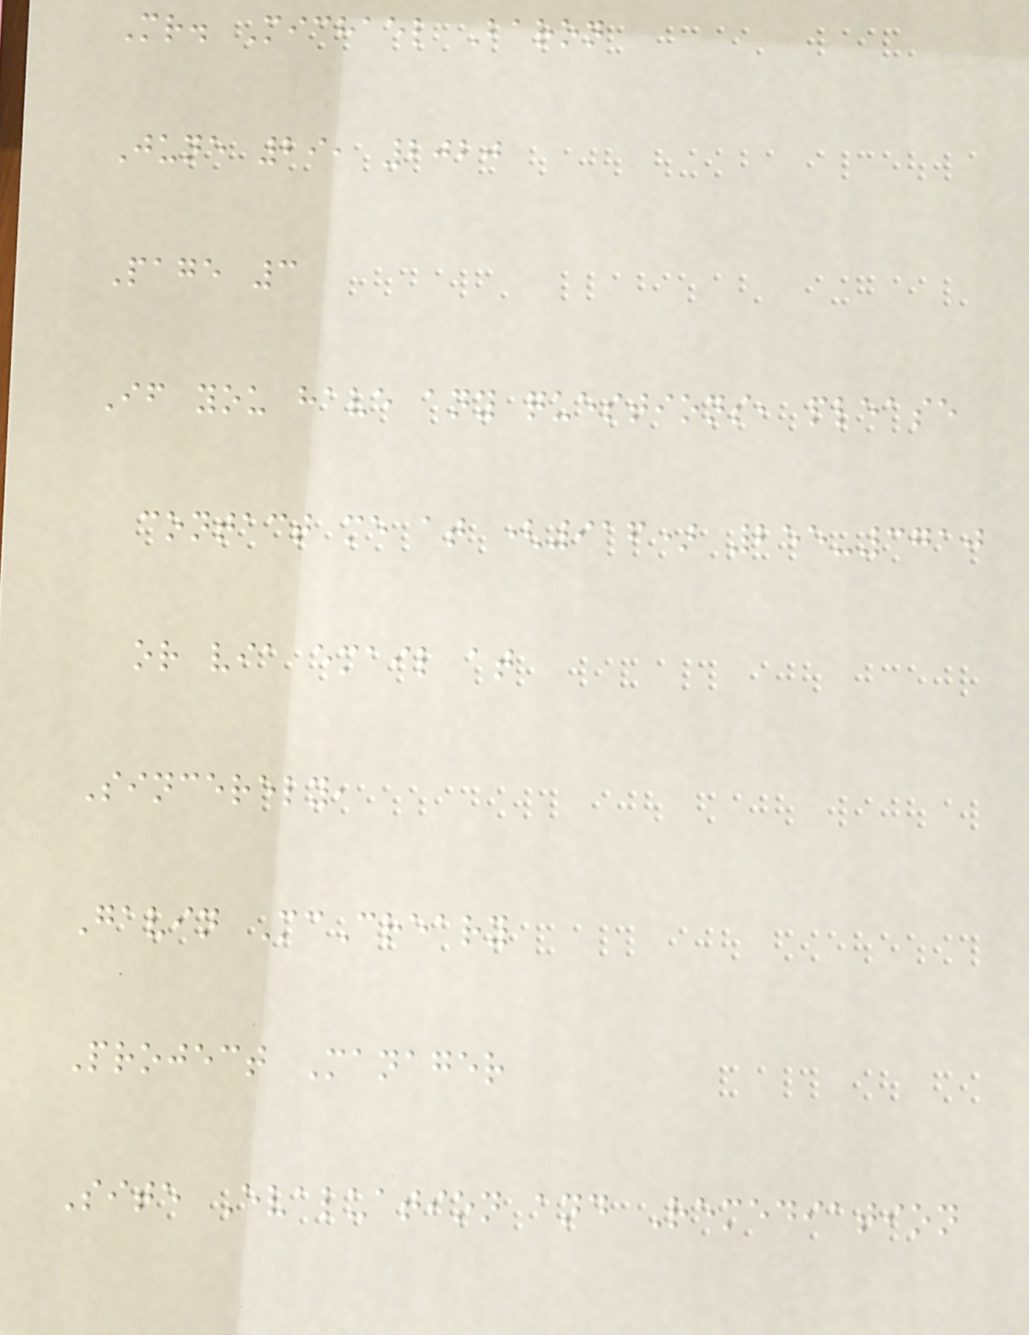Mr. Michael Baron
June 29, 2020
Page 3
If you have any questions, please
contact me at (916) 255-3710
or via email at
Sincerely,
Gavin McCreary
Project Manager
Site Evaluation and Remediation
